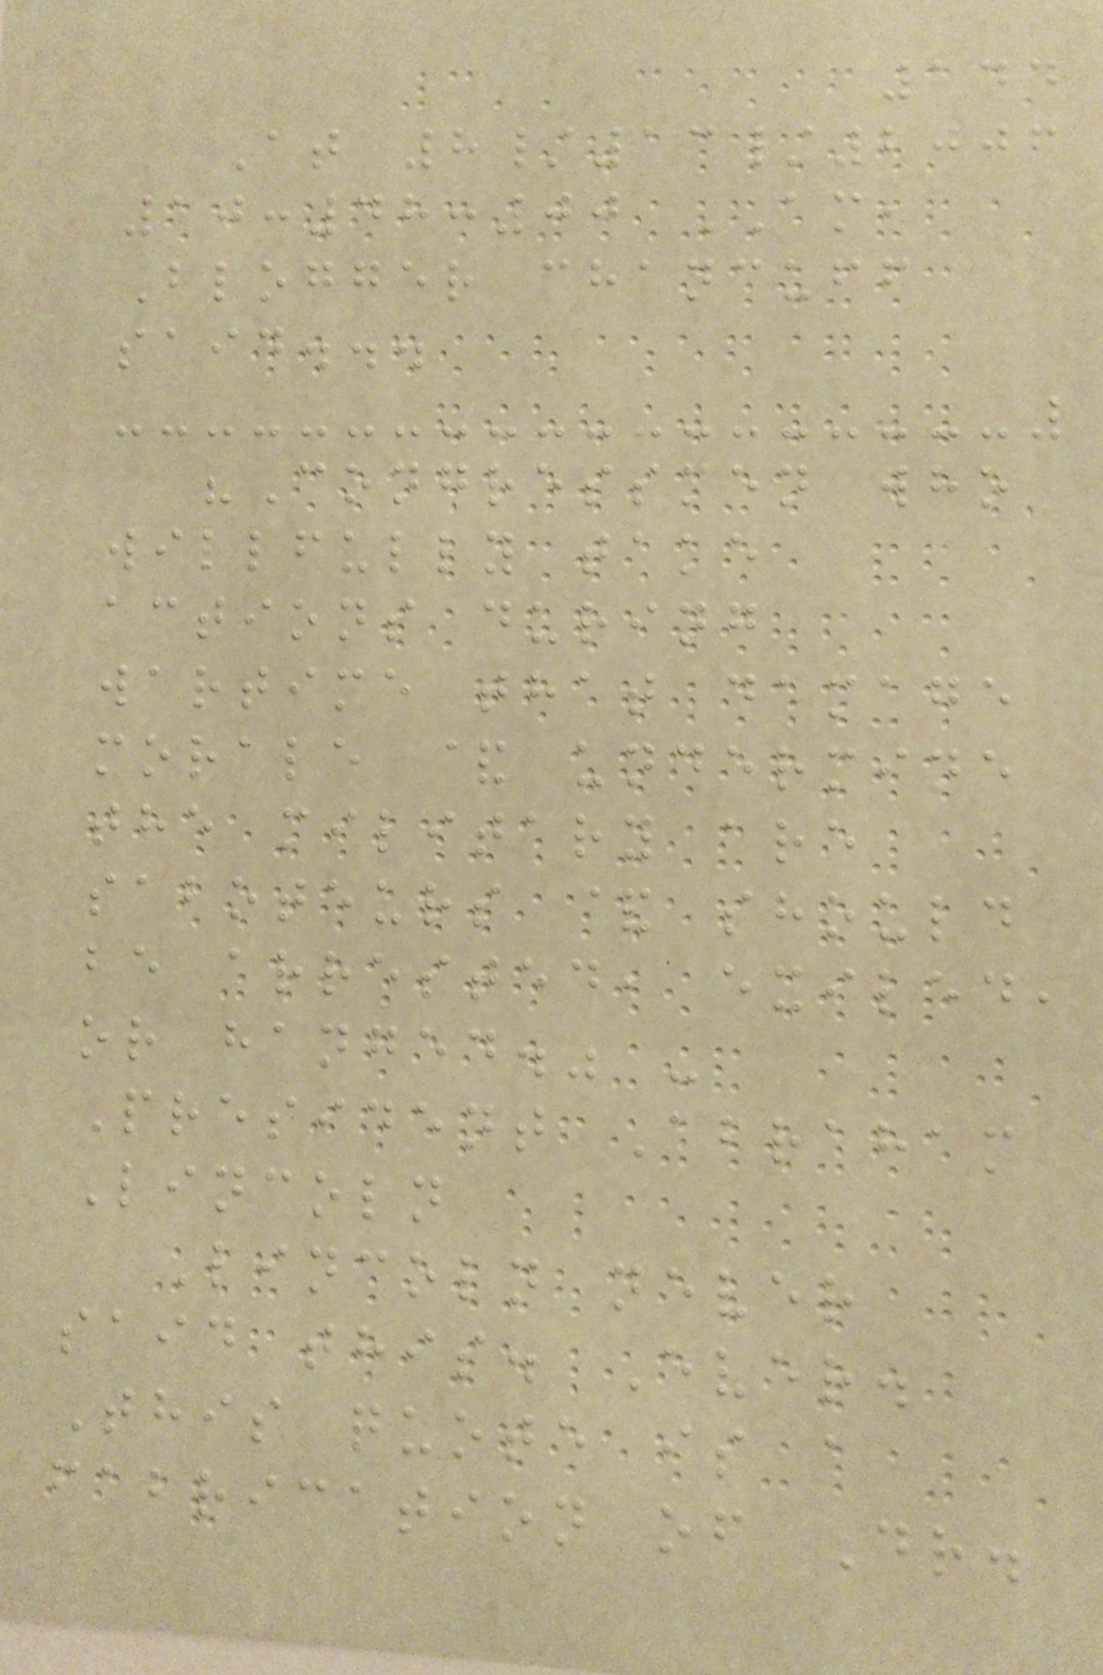144
At 8/13/2006
10:48:00 AM,
Blogger chancuff
said...
"Congressmen who
willfully take
actions during
wartime that damage
morale & undermine
the military are
saboteurs & should
be arrested, exiled,
or hanged." -
President Abraham
Lincoln
Lincoln never
said this. Ever.
This quote is a
fabrication of Dr.
